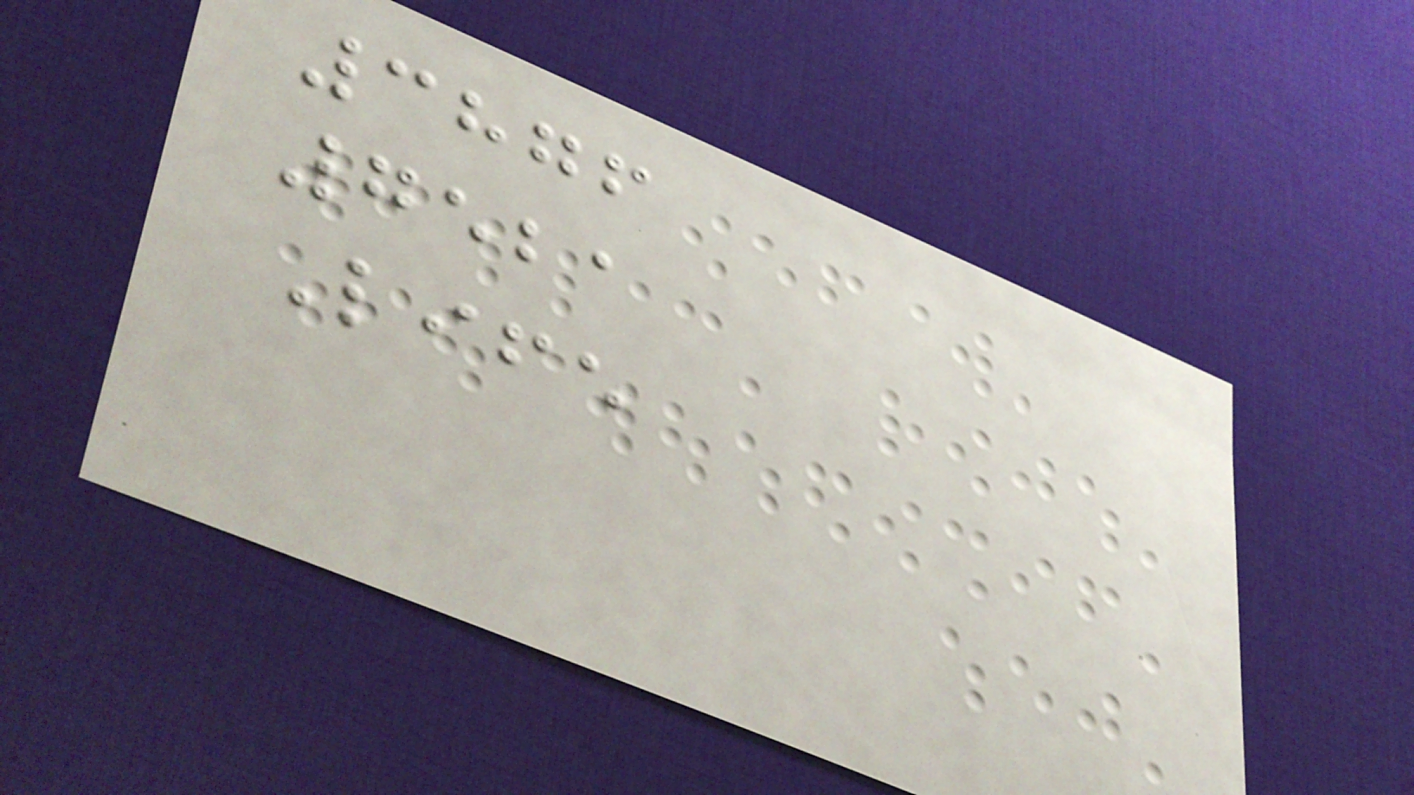3876
7521
Life
